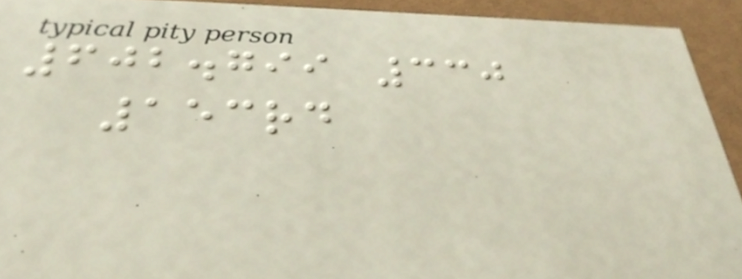602.799 330
153rd
